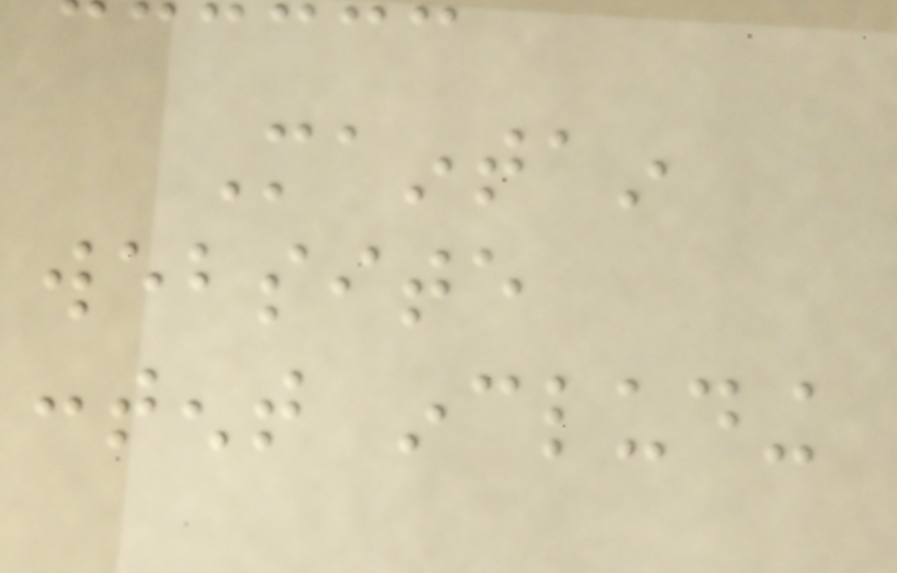Maintain
website
content including
